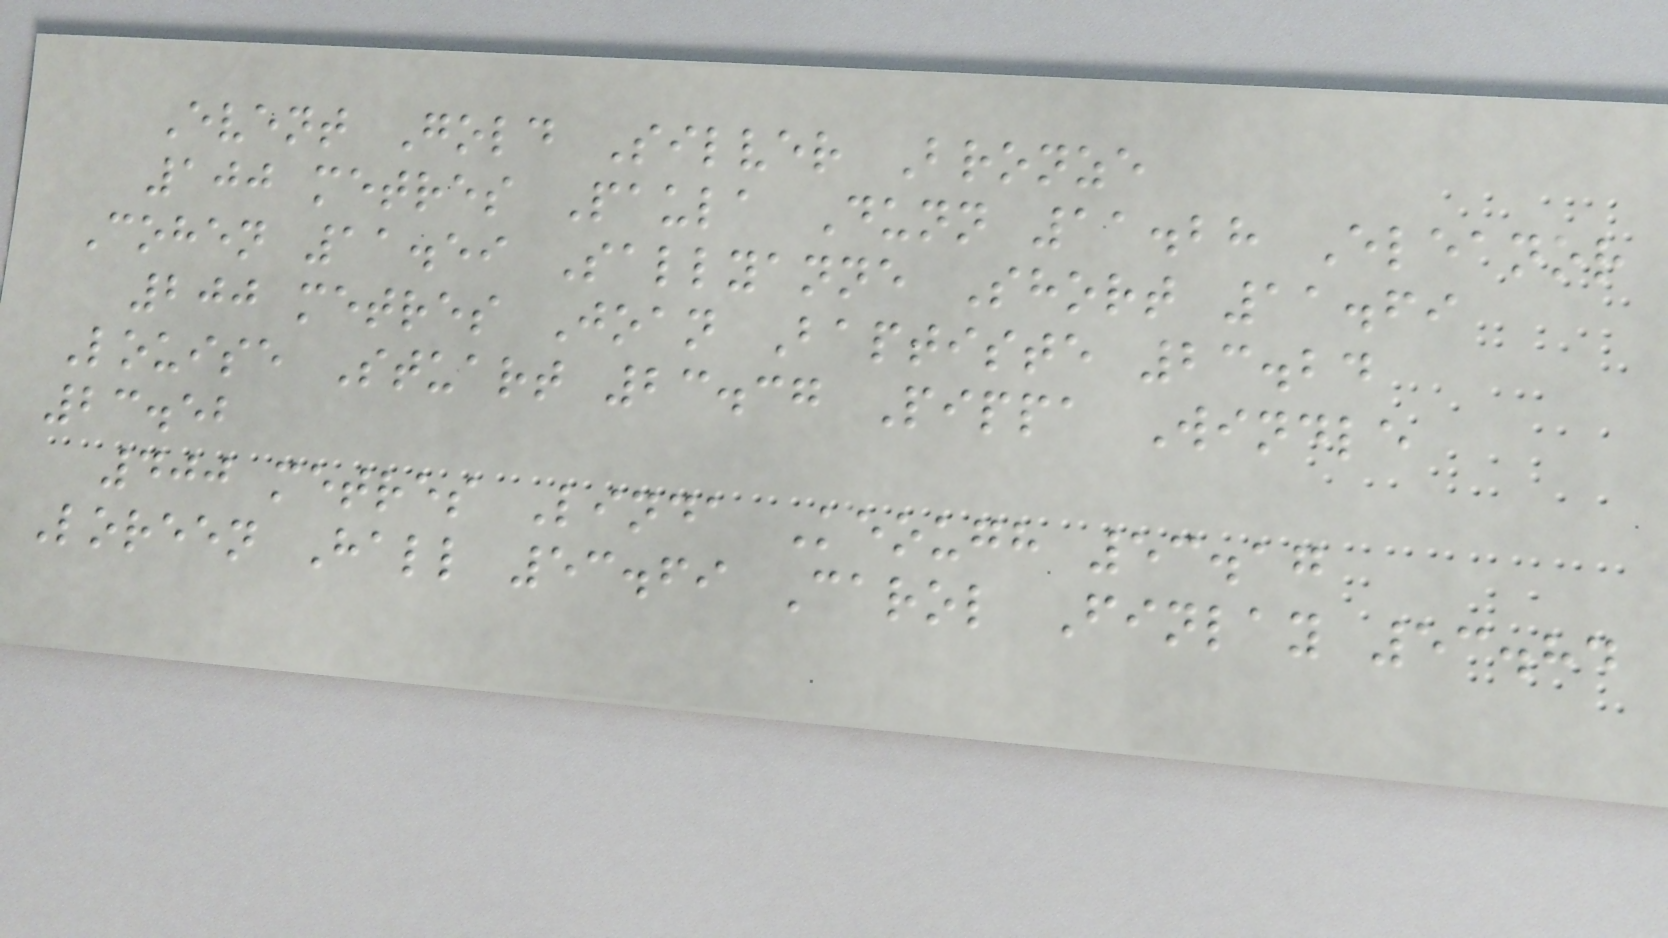Event Gold Silver Bronze
100 metres Paula Dunn 11.28 Eleanor
Cohen 11.59 Sallyanne Short 11.69
200 metres Joan Baptiste 23.24
Louise Stuart 23.37 Pippa Windle
23.52
400 metres Linda Keough 53.17
Loreen Hall 53.69 Carol Finlay 53.84
